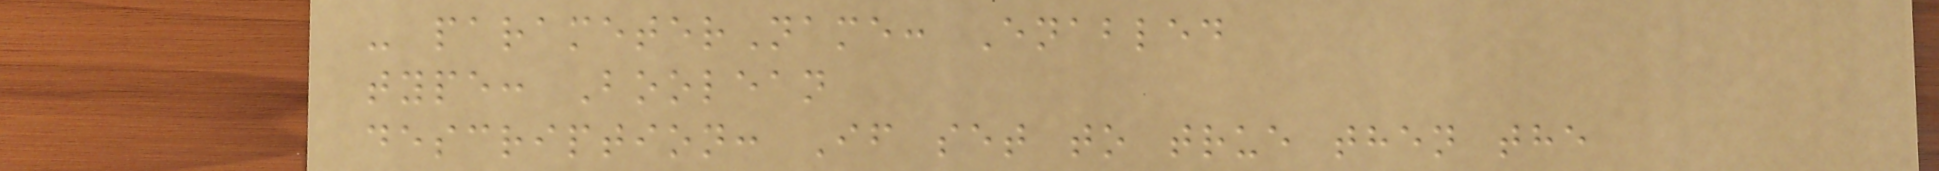- parameterName: Enabled
type: Boolean
description: If set to true then the
